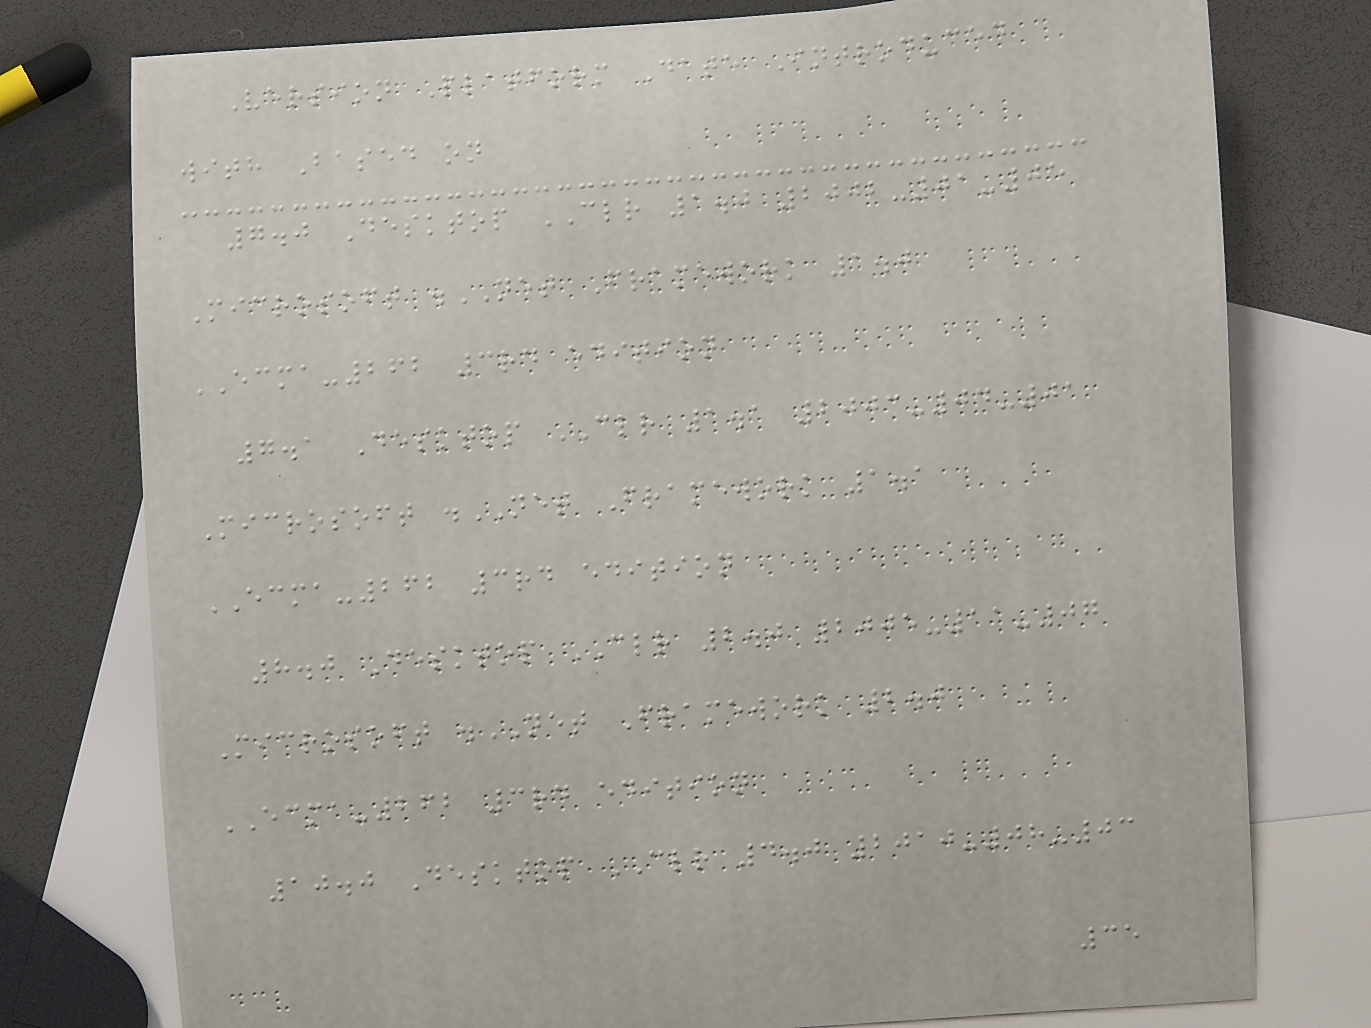Version Platform Date Introduced
with Based on
7.0 Desktop CLR 1.0 2002-01-05
Microsoft .NET Framework 1.0
ECMA-262 3rd edition
7.1 Desktop CLR 1.1 2003-04-01
Microsoft .NET Framework 1.1
ECMA-262 3rd edition
8.0 Desktop CLR 2.0 2005-11-07
Microsoft .NET Framework 2.0
ECMA-262 3rd edition
10.0 Desktop CLR 4.0 2010-08-03
35
